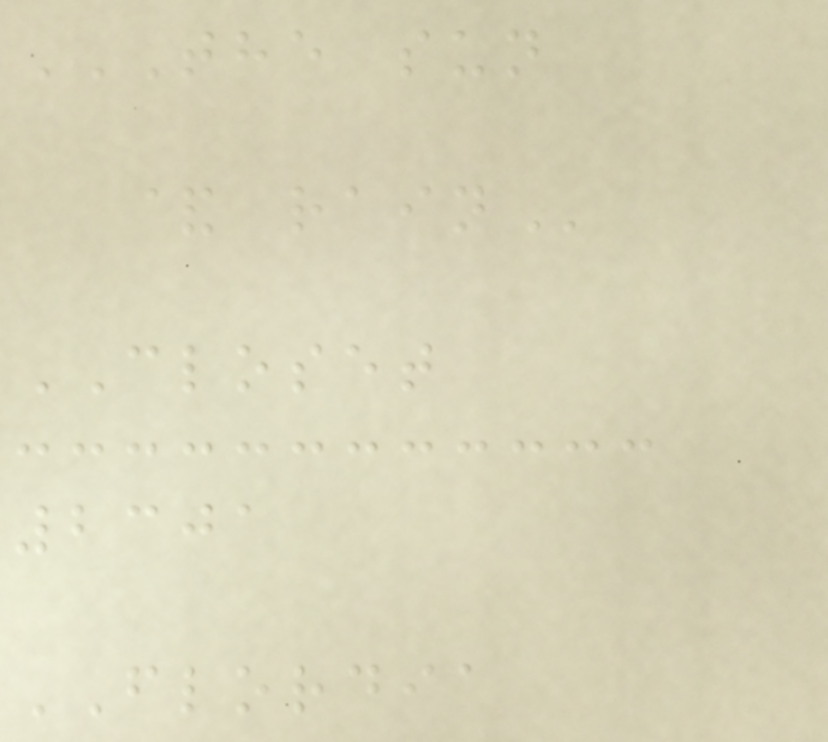THE SUN
& RAIN
CLOSET
2301
FLORDIA
